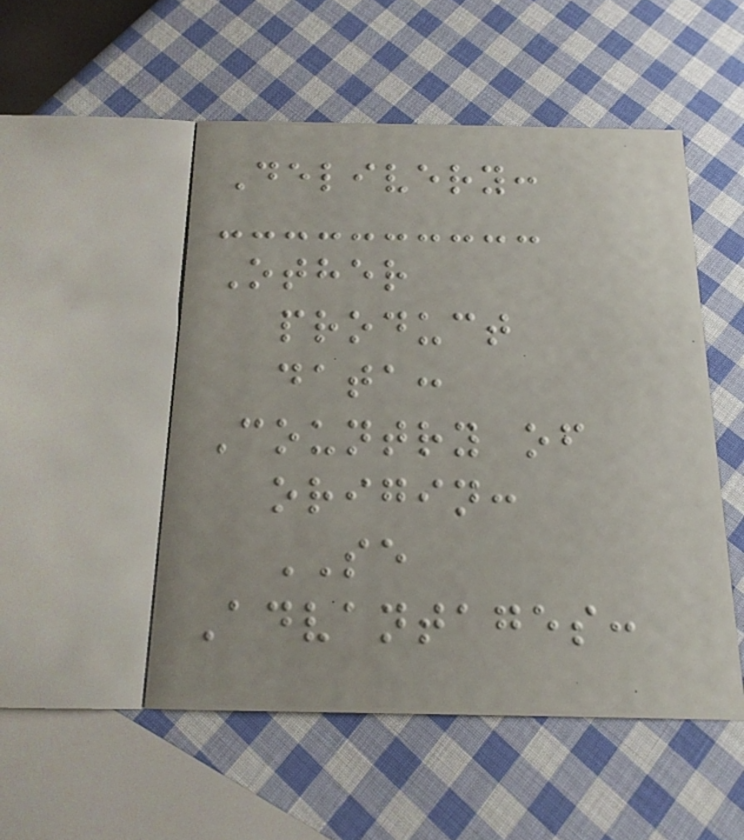Delivery:
Other
product
data:
Country of
origin:
SE
Advantages:
